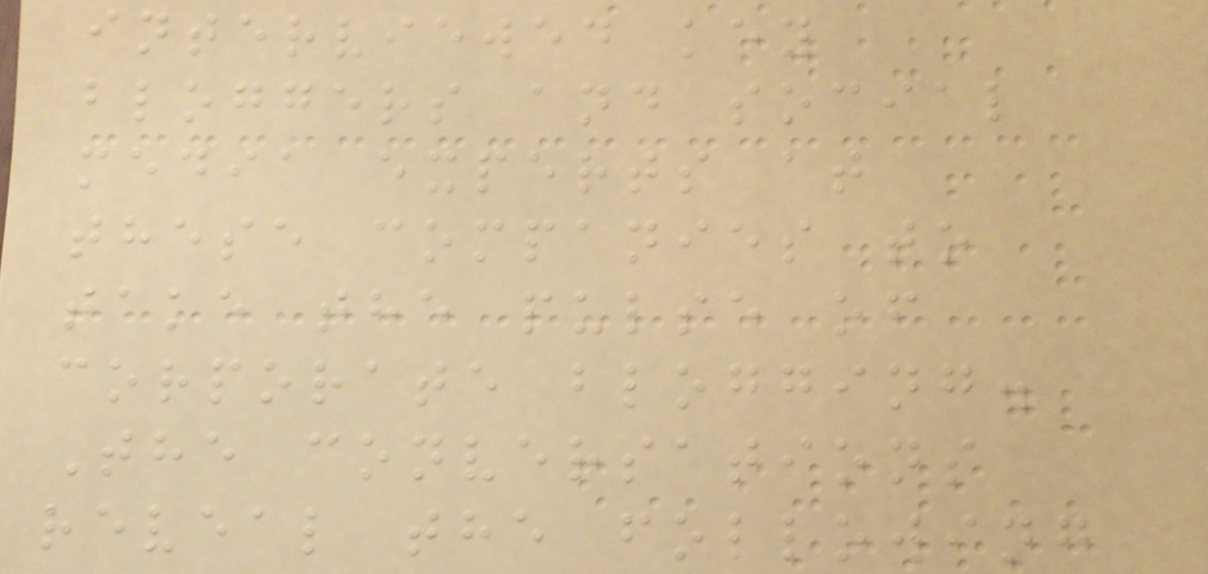interviewed key
bloggers and social
media experts at
these companies to
take the pulse of
corporate blogging.
The conversations
reveal the following
